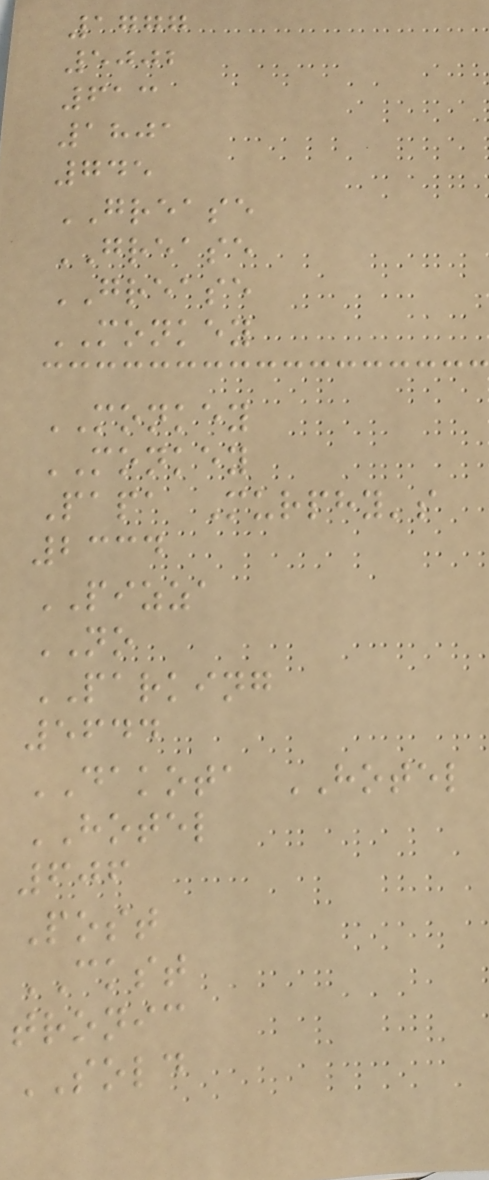1777
5002
613
1801
745
GREASE
GREASE
GREASE
MONKEY
MONKEY
MONKEY
Papa Murphy's
2334
PIZZA
NO
PARKING
5644
DAKOTA HOTEL
HOTEL
606
Post
CKST
tronic
SOLD
